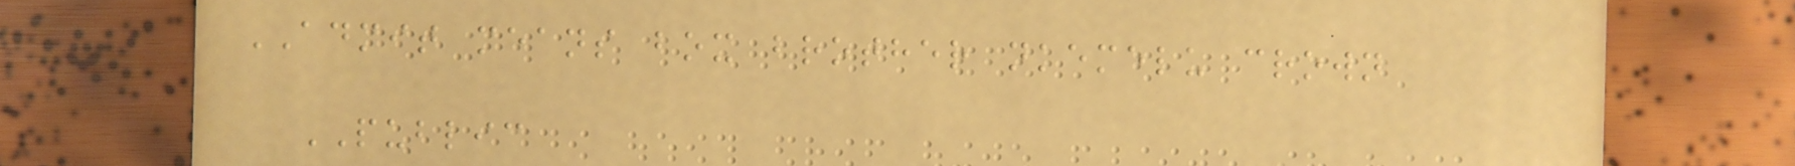ADMIT means box brother nkemelu crown
PUBLIC
